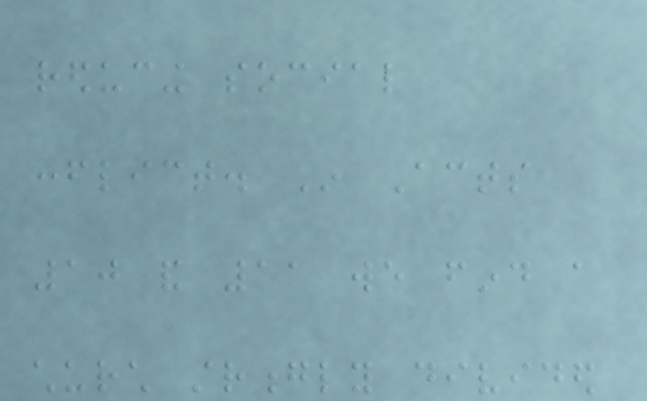reducing social
conflict. In Acts
10 and 11 we find a
church strongly divided
